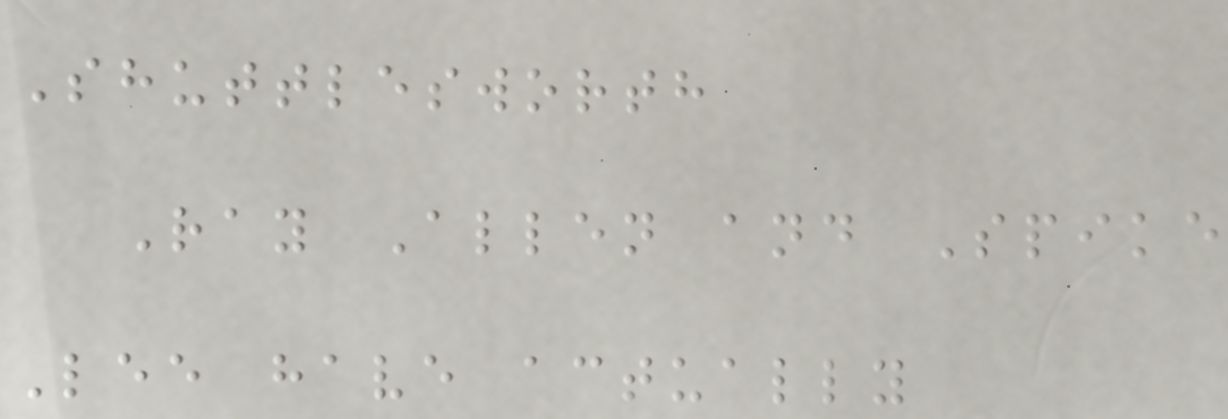Shuttlesworth
Ray Allen and Spike
Lee have actually
